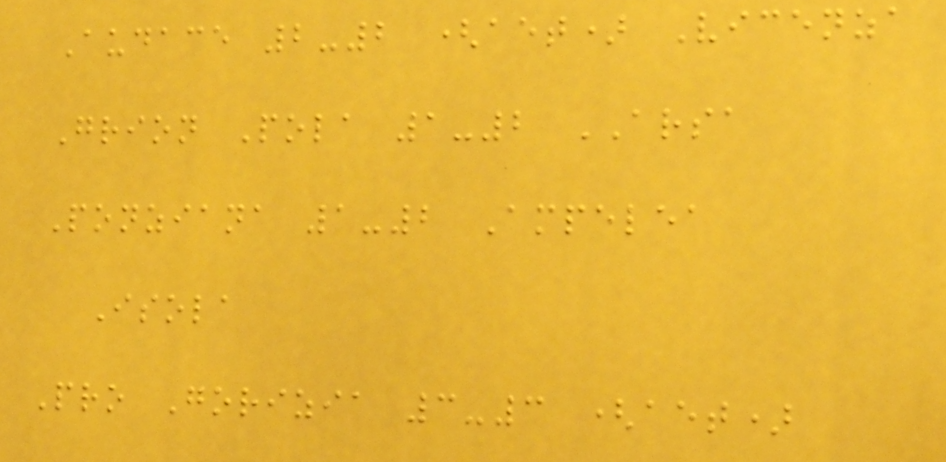Audace 2-2 (aet) Vicenza
Grion Pola 1-2 ARSA
Ponziana 1-2 Ampelea
Isola
Pro Gorizia 3-3 (aet)
